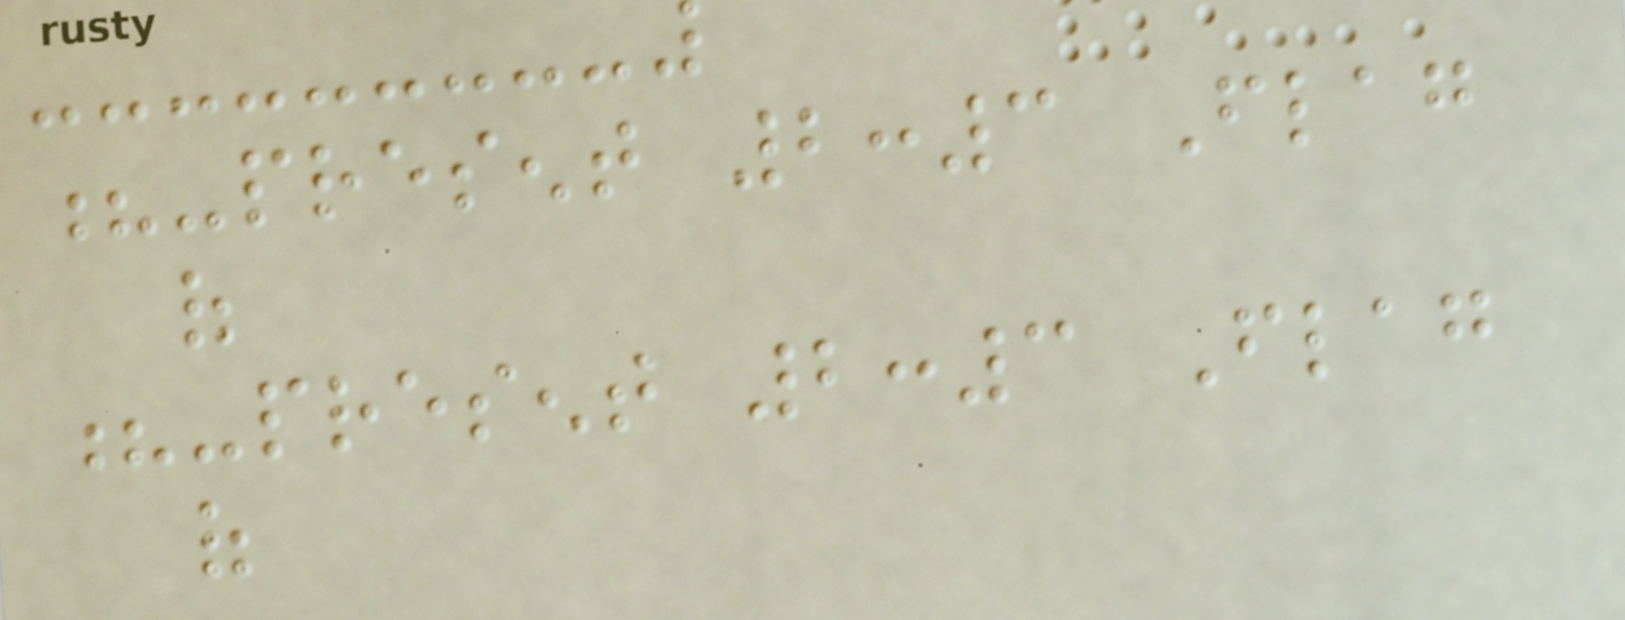?-present 2:3 Flag
of
?-present 2:3 Flag
of
